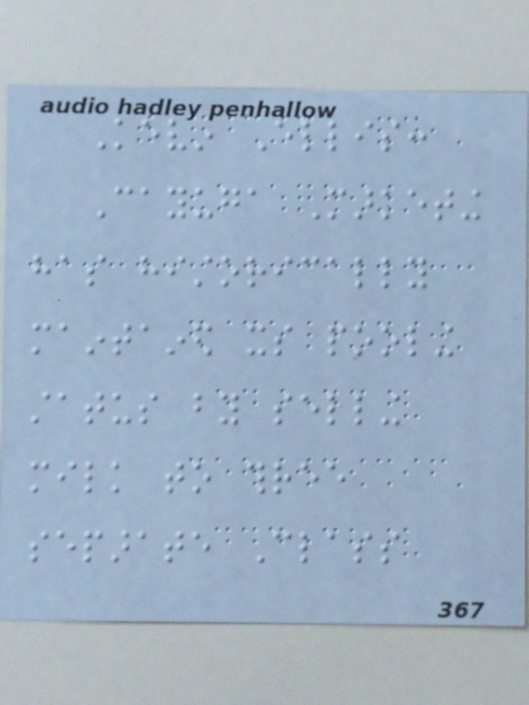Kevin Ellis:
Cayuga Marketing
has historically
maintained its pooling
status by selling
milk to three
separate Class
